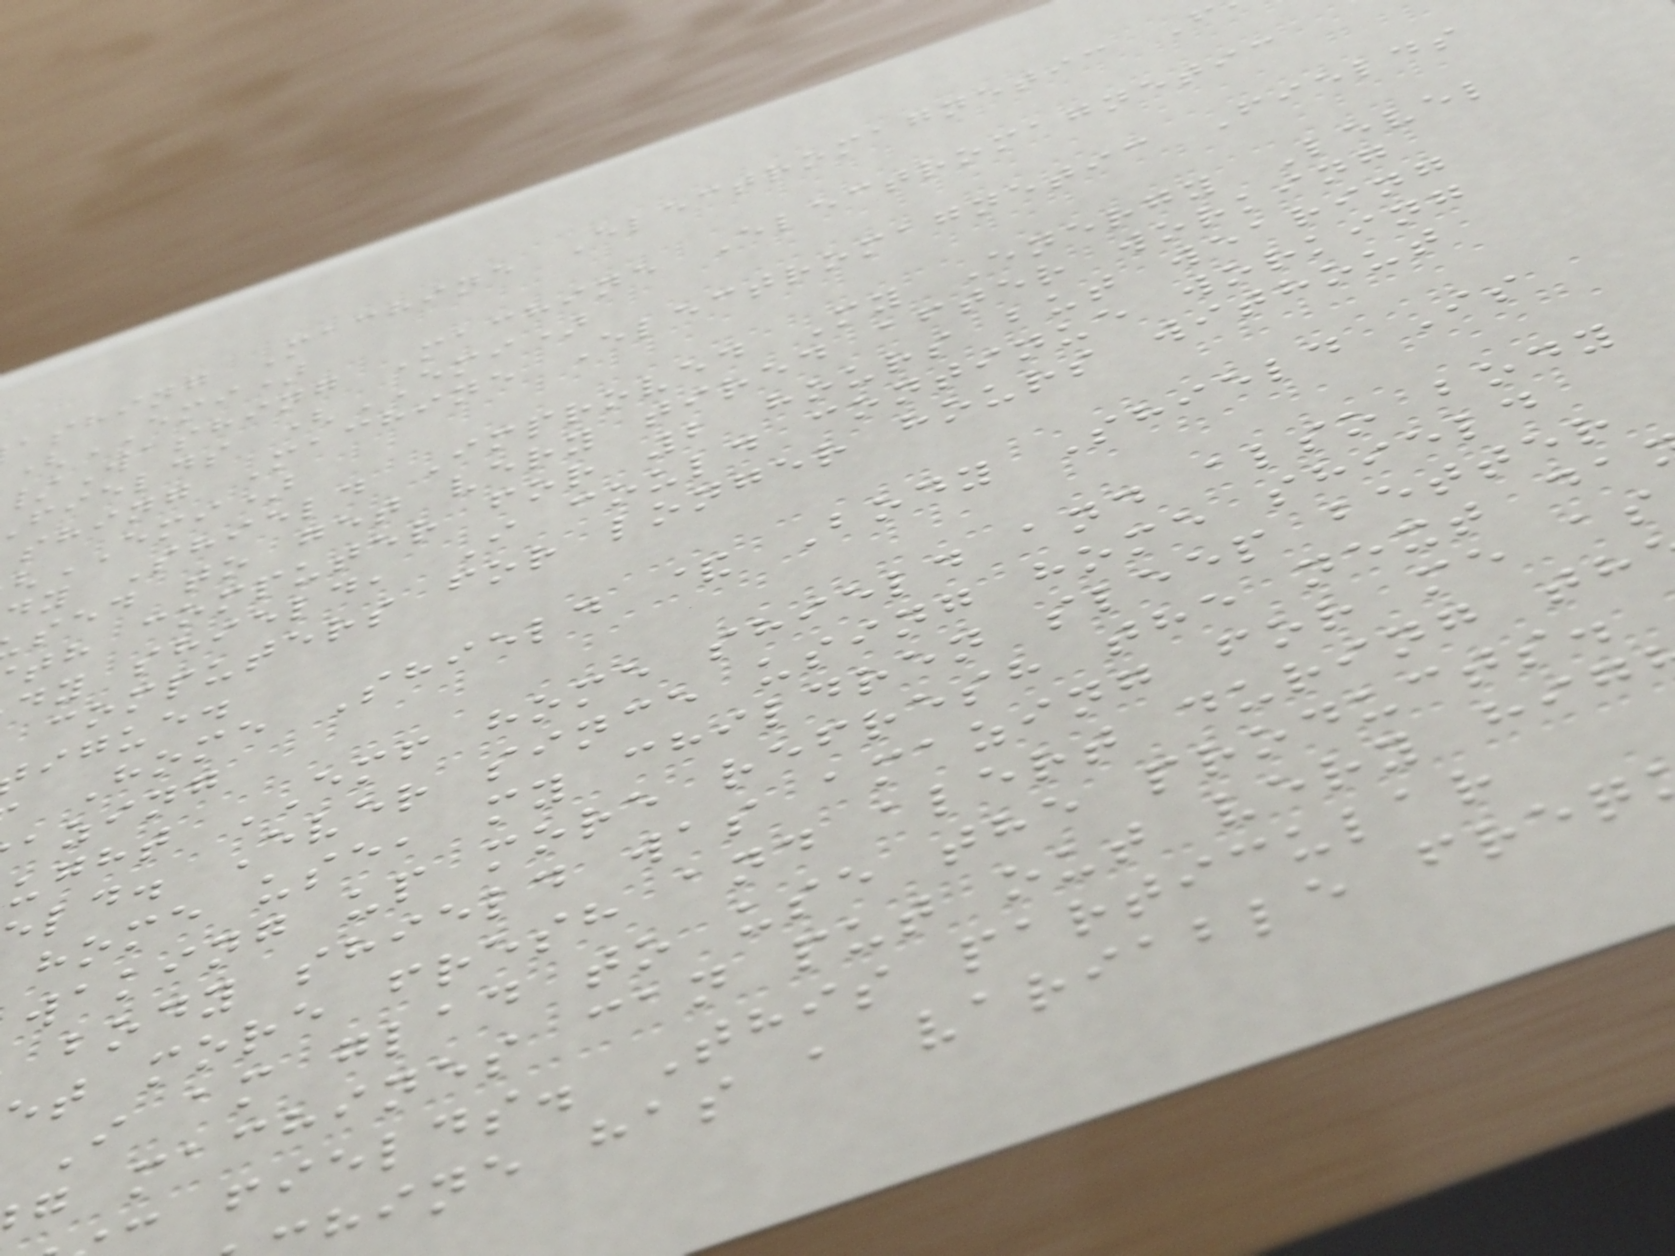ashing Machine Electromagnetic F
(EMI)
/Washing Machine Electromagnetic
fields (EMI)
shing Machine Electromagnetic Fields
EMI)
dy Shield Improved My Energy Level
sed to get very tired after working
th computer for 2 hours but wearing
dy shield, I could continue working
computers for longer hours without
igue.
Home Shield & Body Shield Is
azing
ught EMF home shield and also body
ld. Ever since using home shield
home use, my children sleep better
waking up more refresh the next da
body shield was amazing for me as
et more fresh and alert during th
I am glad to use the products.
g machines can put out very hig
fields. This particular
hine has a variable freq
